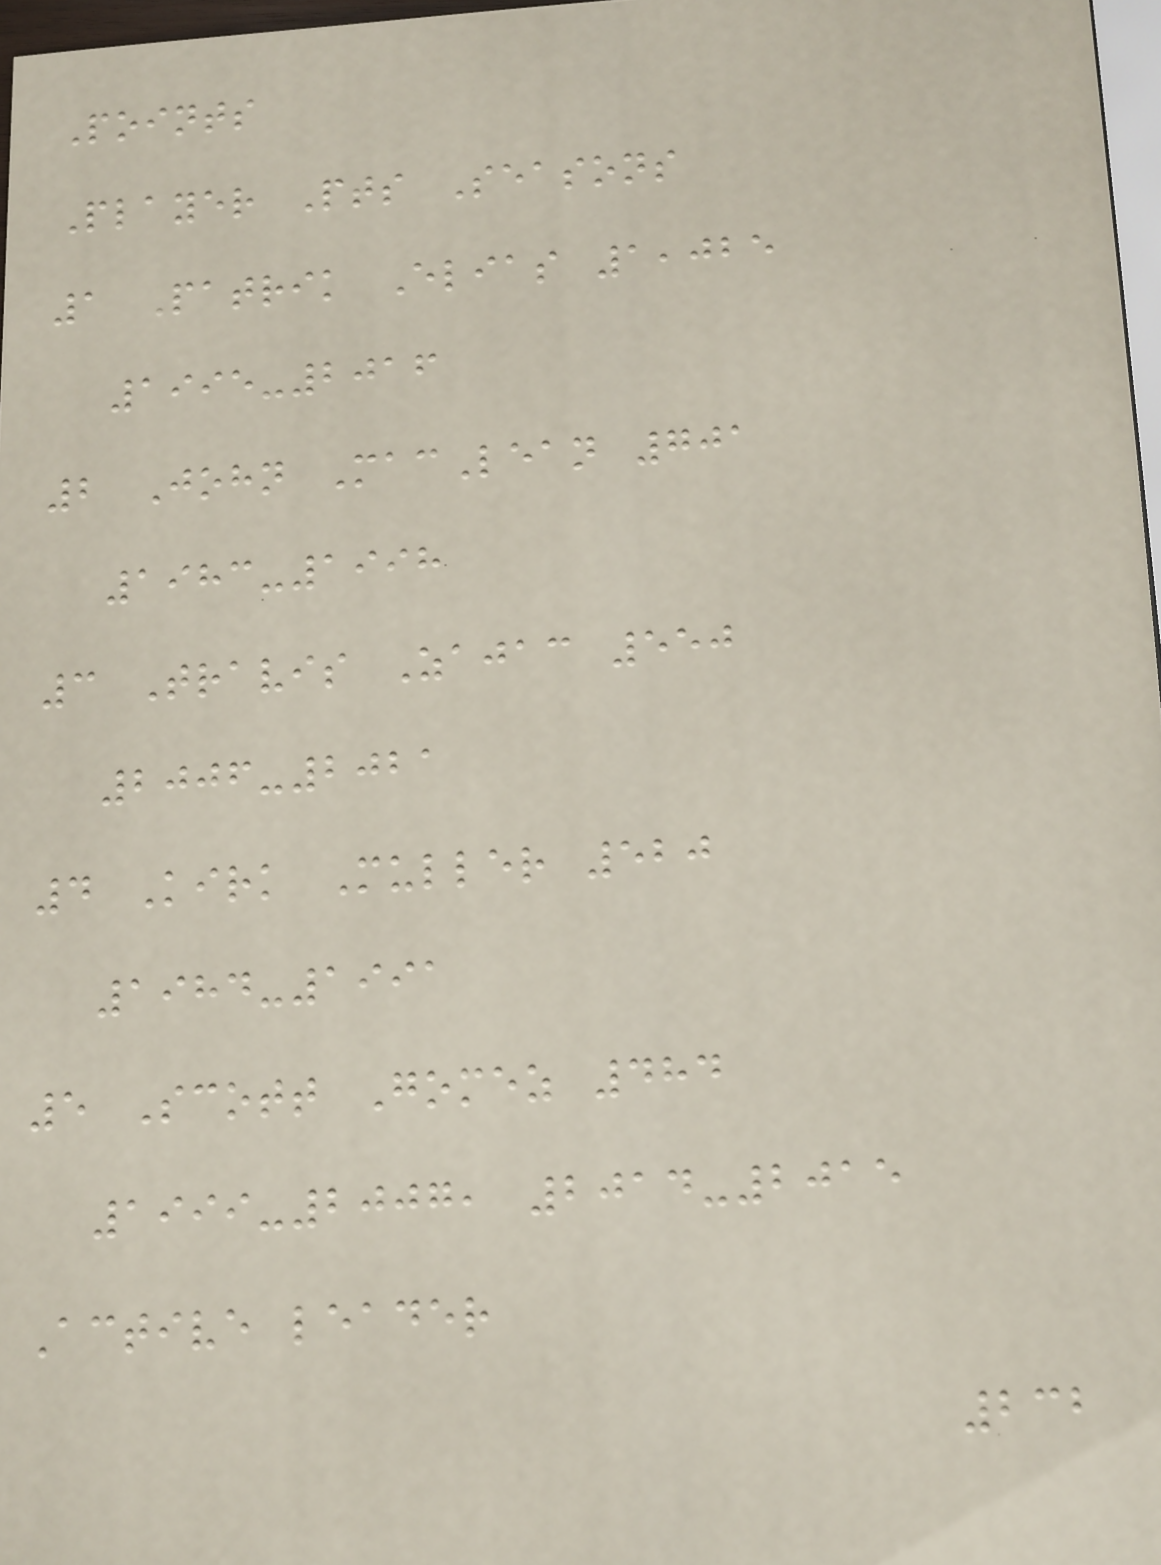Points
Player Pts Seasons
1 Patrik Elias 1,025
1995-2016
2 John MacLean 701
1983-1998
3 Travis Zajac 550
2006-2021
4 Kirk Muller 520
1984-1991
5 Scott Gomez 484
1999-2007, 2014-2015
Active leader
232
